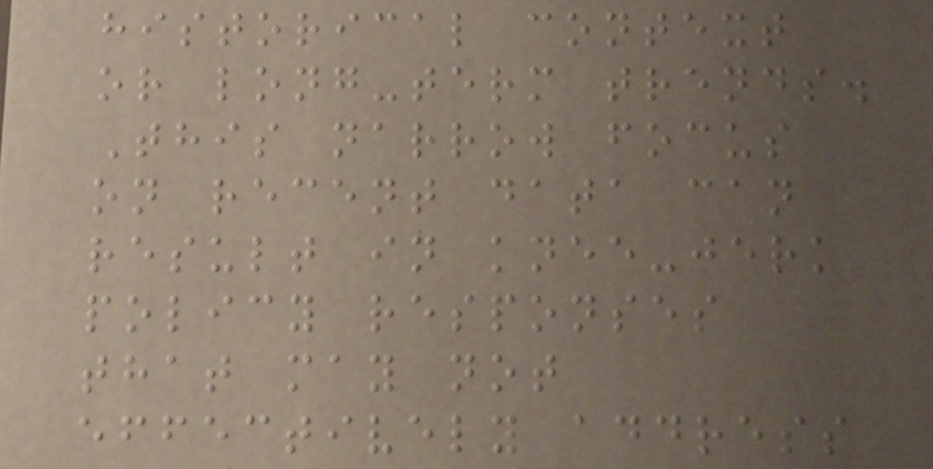historical context
or long-term trends.
This narrow focus
on recent data can
result in knee-jerk
policy responses
that may not
effectively address
